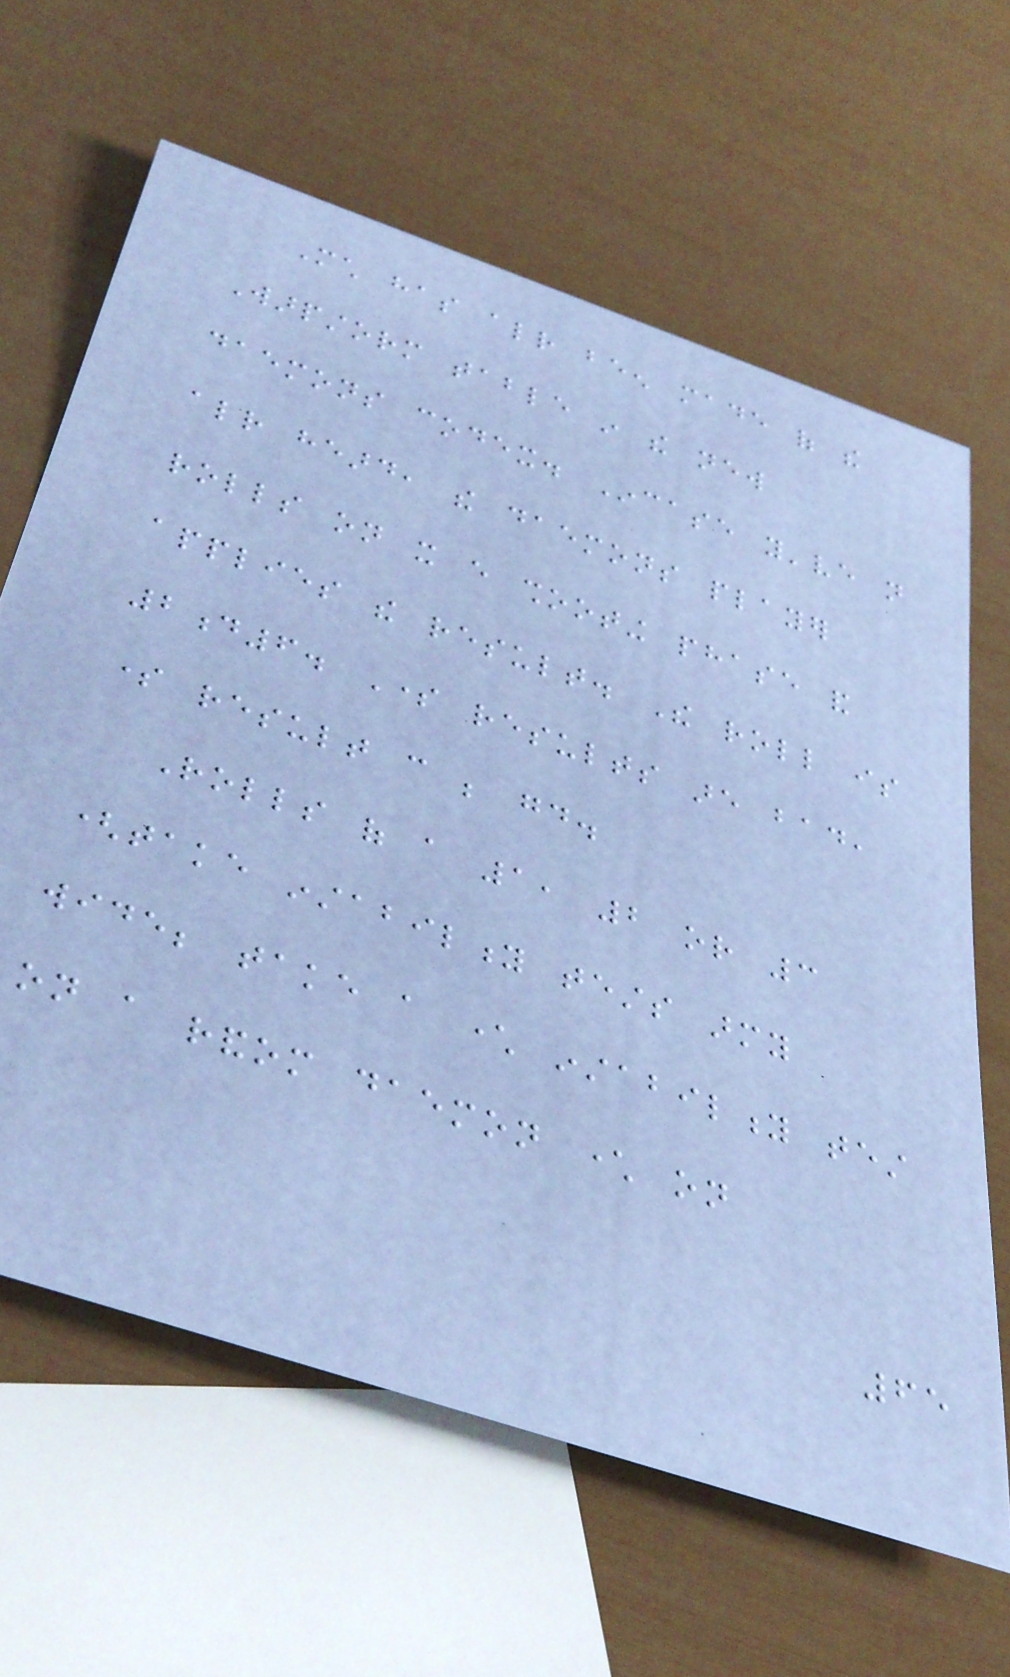Much has already been made of the
Warpstorm table in the new
daemons codex. Incase you've not
already heard, the daemons player
rolls on it every shooting phase and
applies the result. The roll is
2d6. Some results are bad,
some result can be good.
Rolls of a 1, 2 or 3
(take instability tests army
wide; take a character instability test
on a random daemon character on
65
